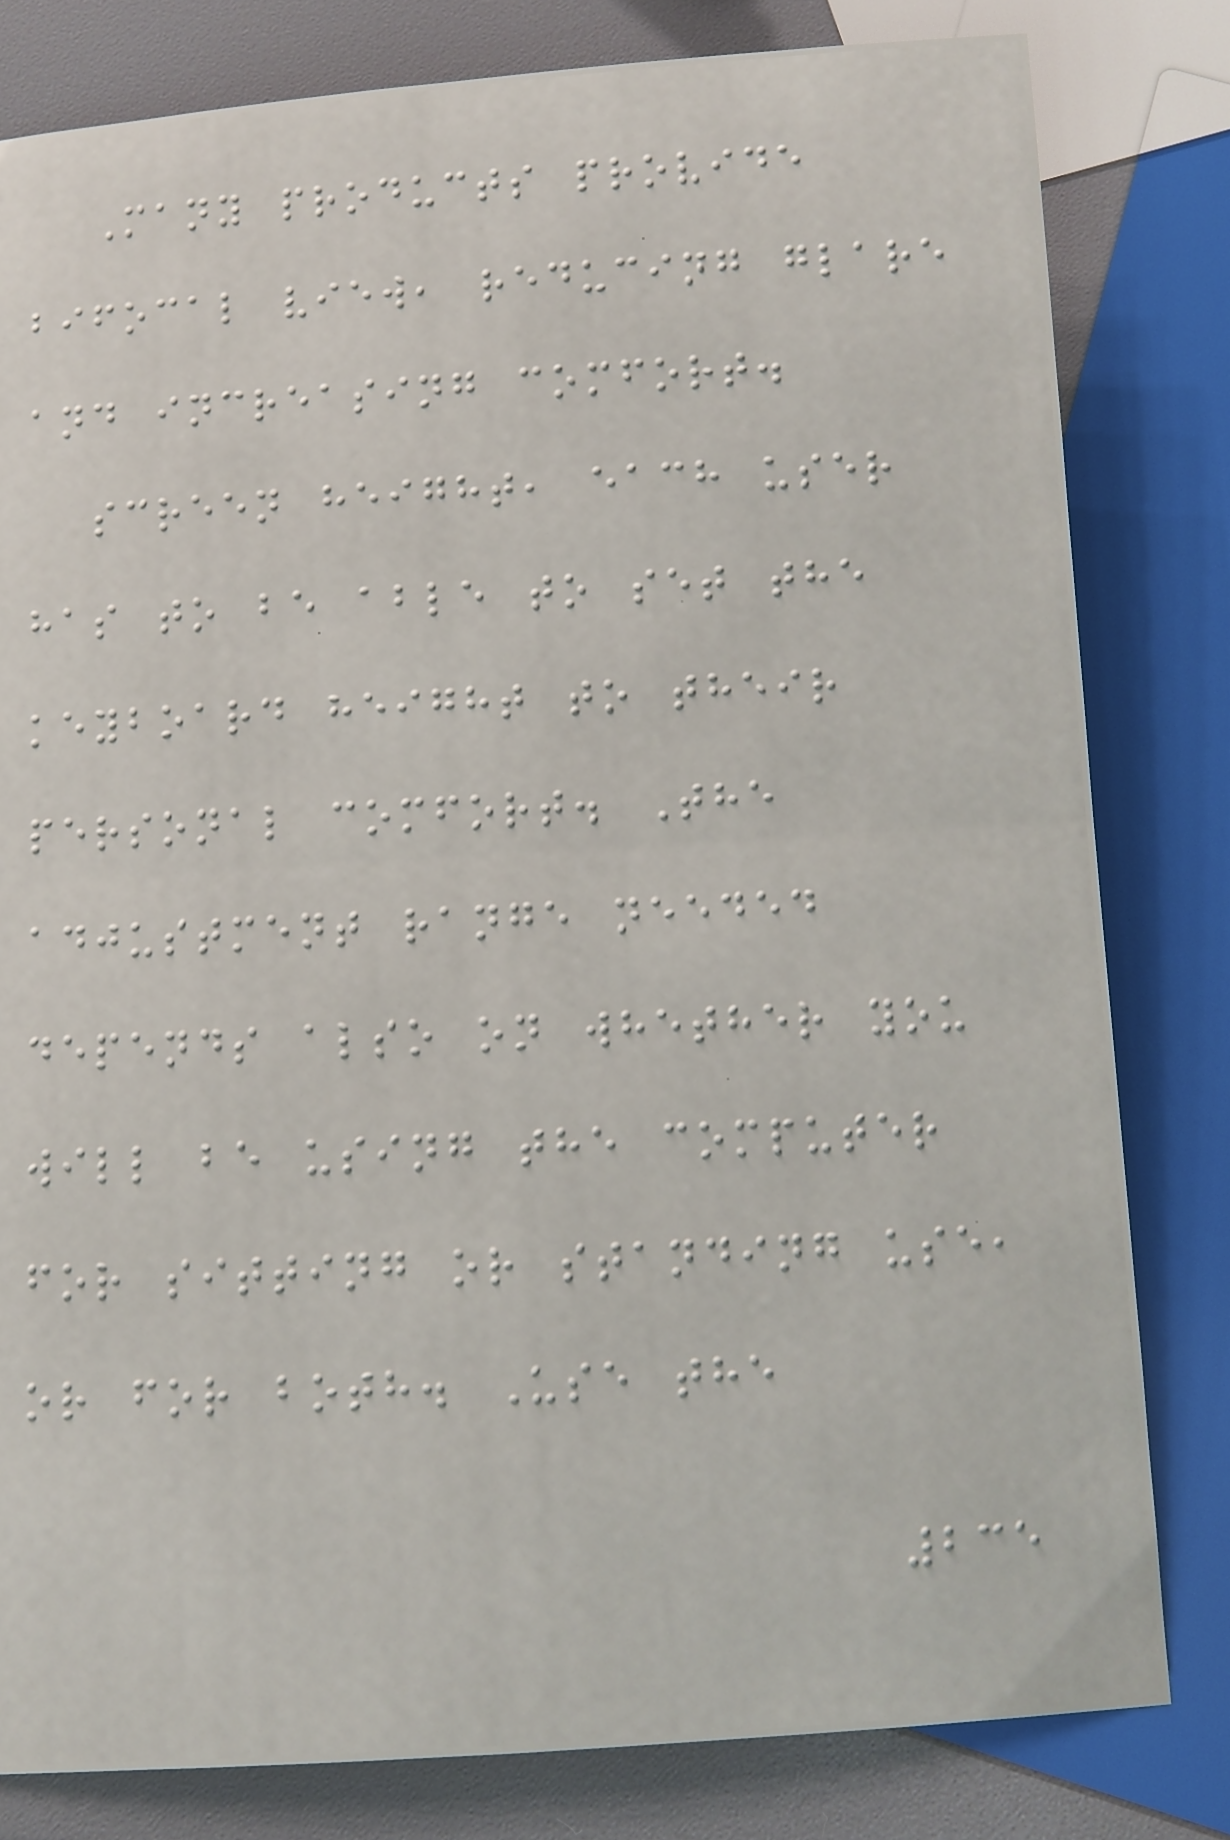Many products provide
bifocal view, reducing glare
and increasing comfort.
screen height, each user
has to be able to set the
keyboard height to their
personal comfort. The
adjustment range needed
depends also on whether you
will be using the computer
for sitting or standing use,
or for both. Use the
235
